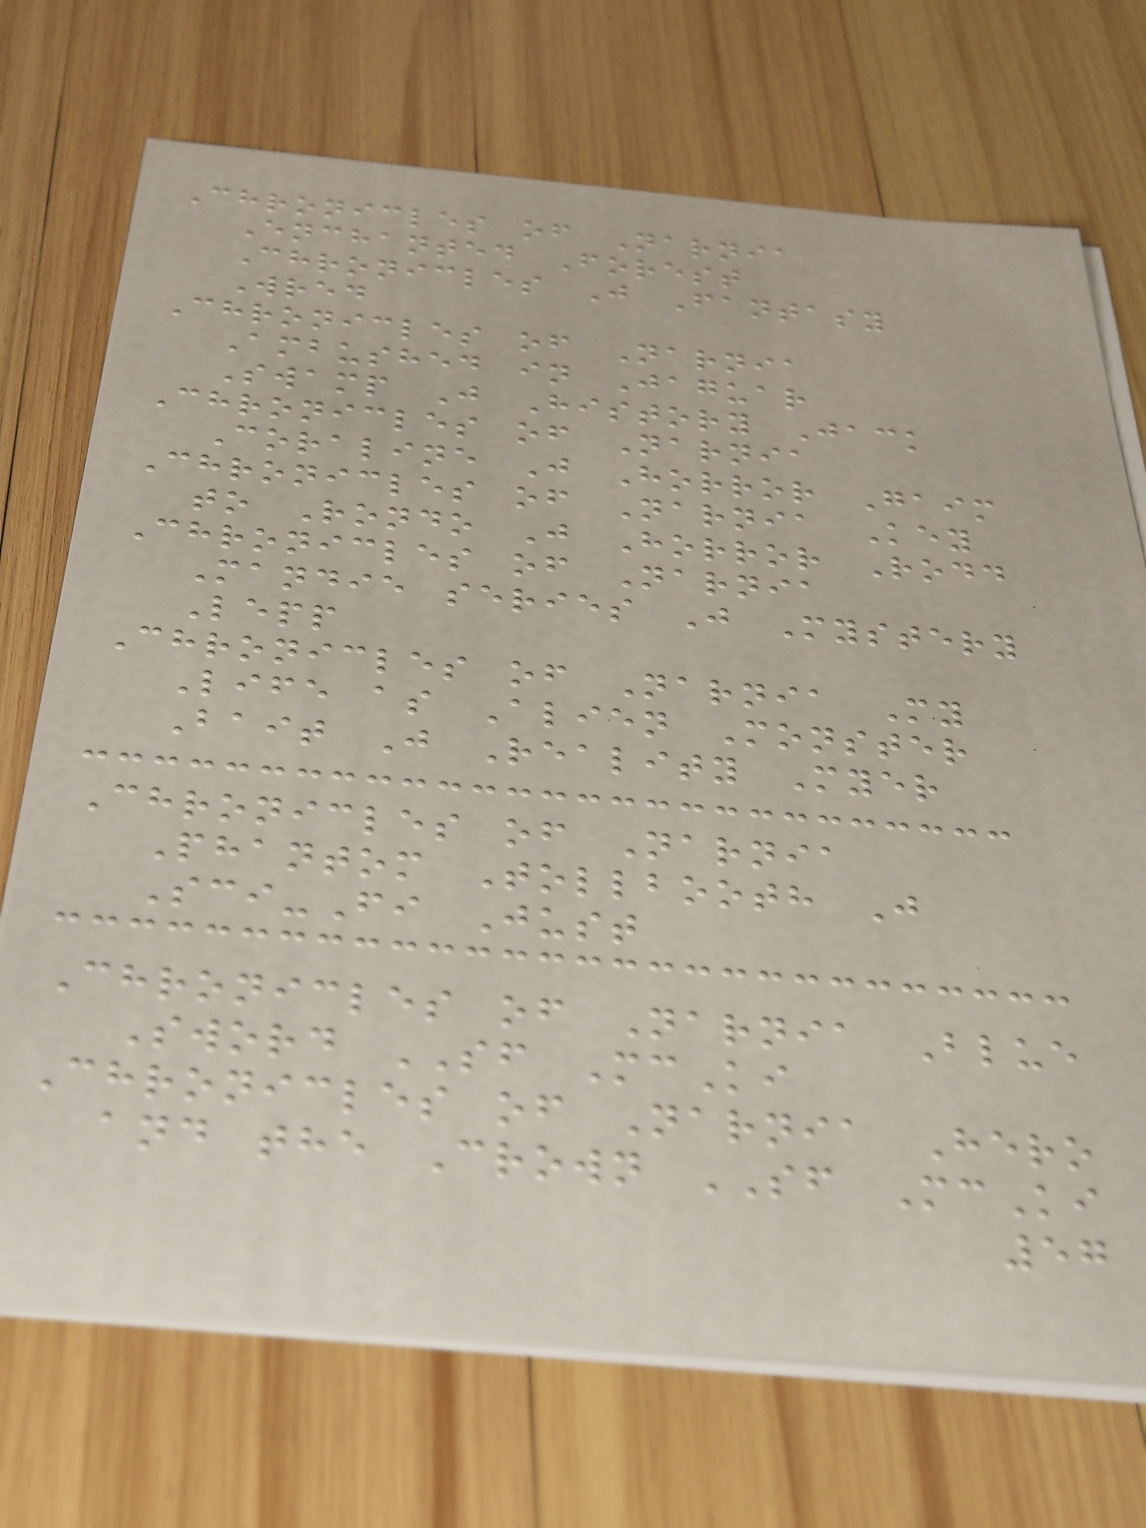Chronicles of Narnia
Enchanted Forest
Chronicles J Fantasy
Wred
Chronicles of Narnia
Ambushed in Jaguar
Swamp J History Jack
Chronicles of Narnia
Coraline J Horror Gaim
Chronicles of Narnia Key
to Rondo J Horror Rodd
Chronicles of Narnia
Mandie series J Mystery
Lepp
Chronicles of Narnia My
Life as Alien Monster
Bait J Reality Myer
Chronicles of Narnia
Phantom Tollbooth J
Sci-Fi Just
Chronicles of Narnia Blue
Sword SF McKi
Chronicles of Narnia Hero
and the Crown SF McKi
57
